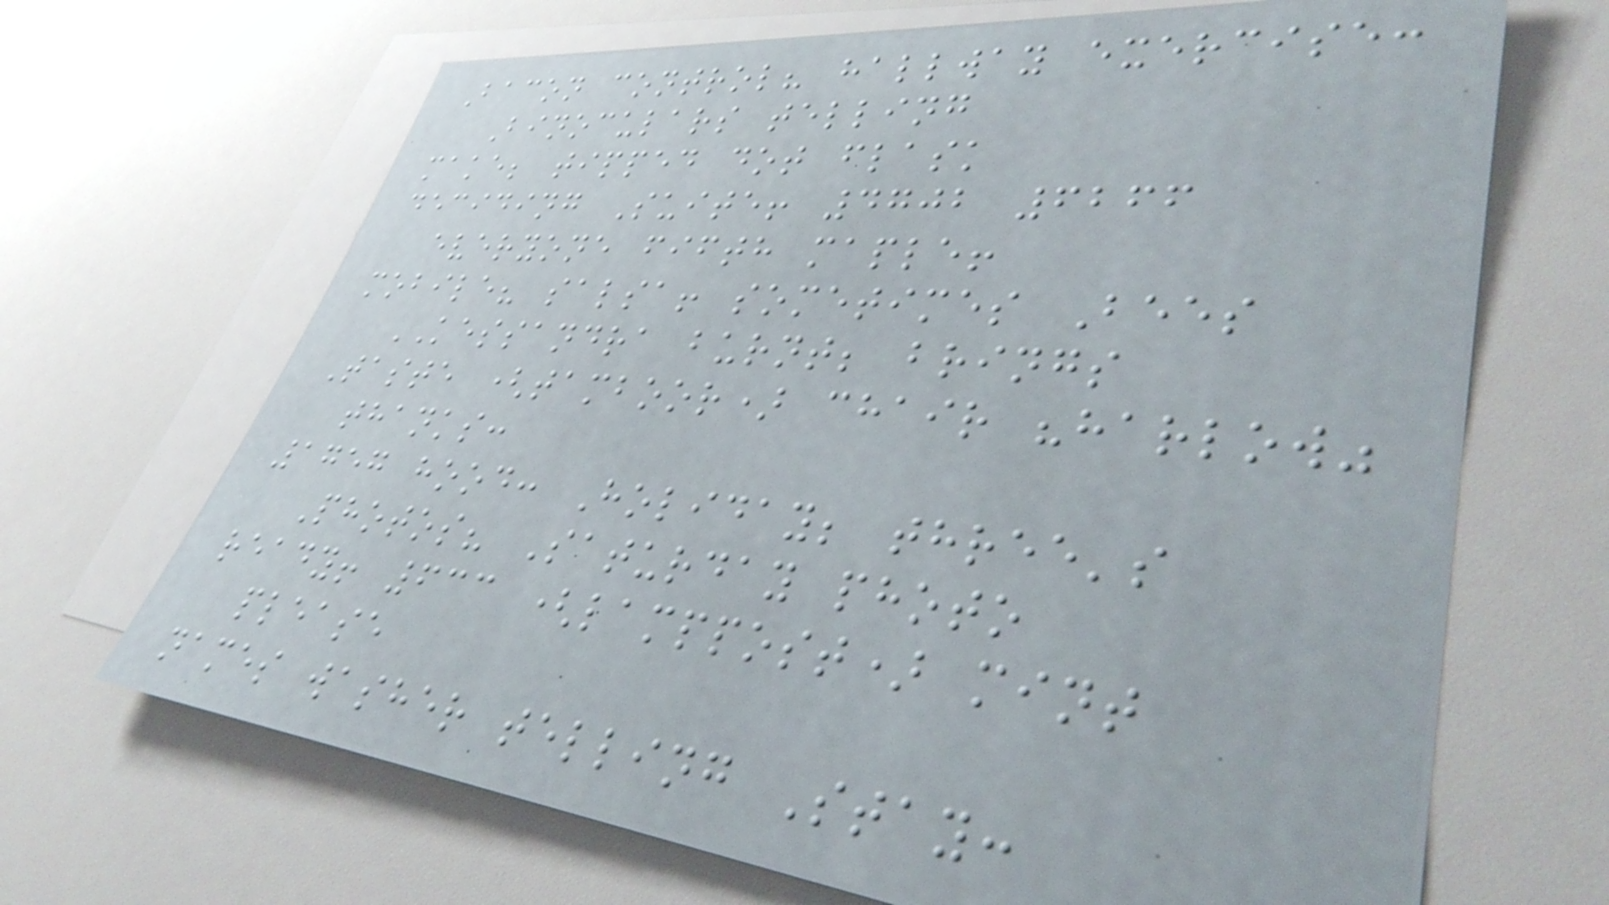Bacon control? hallway exercise:
Binoculars telling
make; tipped dot flask
deciding Suite! 4702 6266
everyone fifth maple!
mobile? salsa! sometimes Bees
KESSANDRA burnt; brings
Taste (tamboor) chair "harlow"
thanks:
1757 hood: Holiday; three's
Photos? Saturday photo
ready! 633 (lamppost) mint
please
names washer telling Stay:
